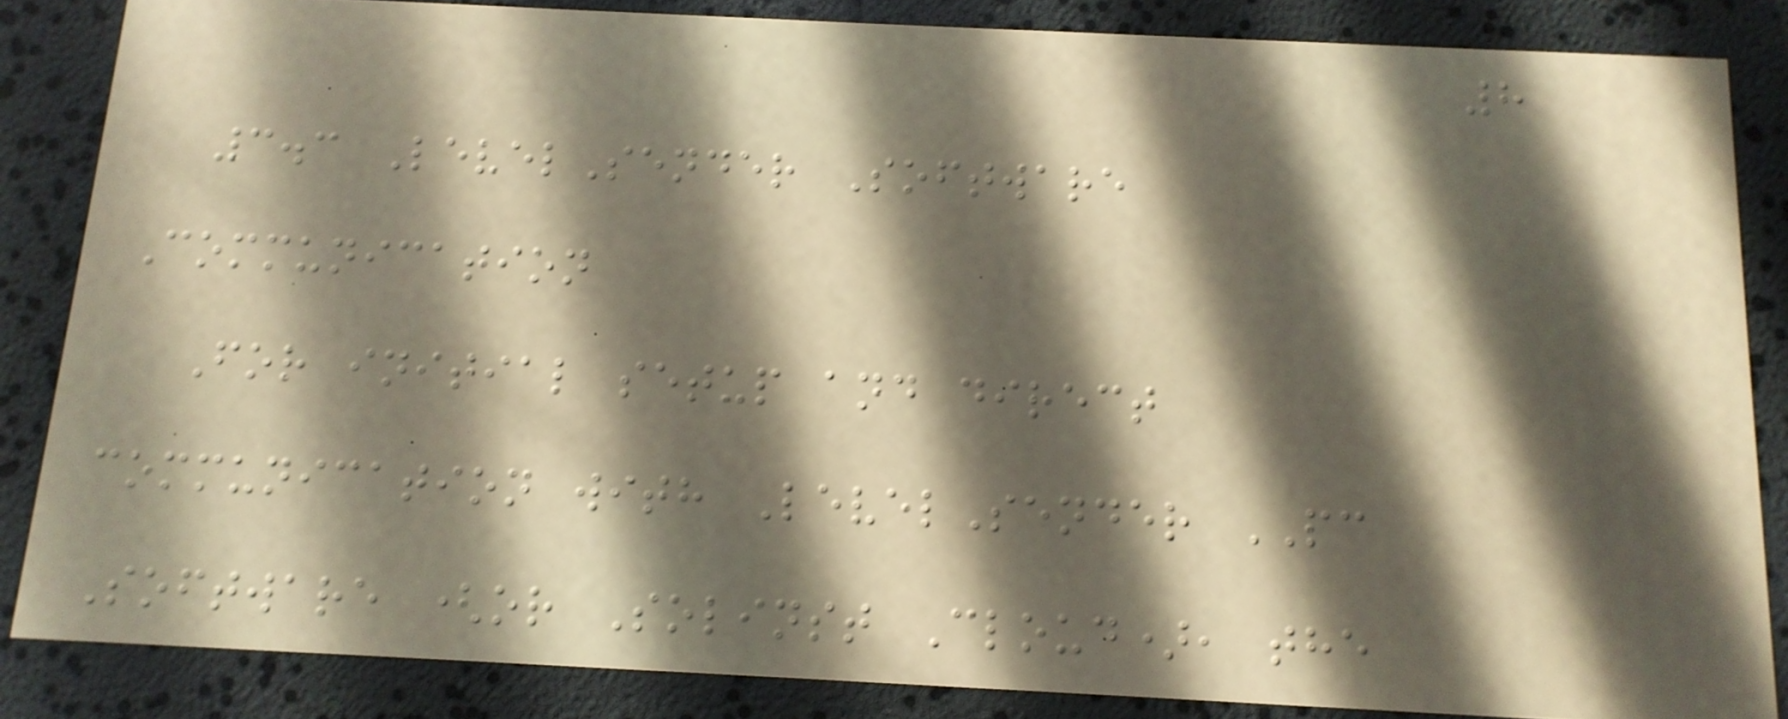8
3.3 LevelSender Software
Communication
For initial setup and direct
communication with LevelSender PC
Software (or Solinst Cloud), the
